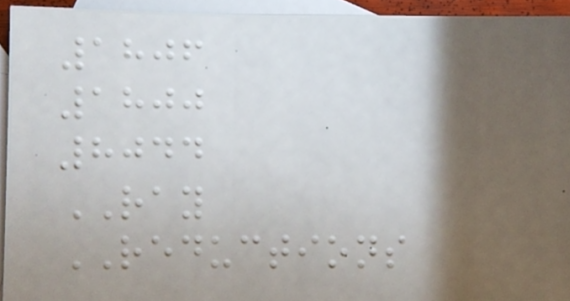1806
1800
8044
RAY
REDUCTIONS
